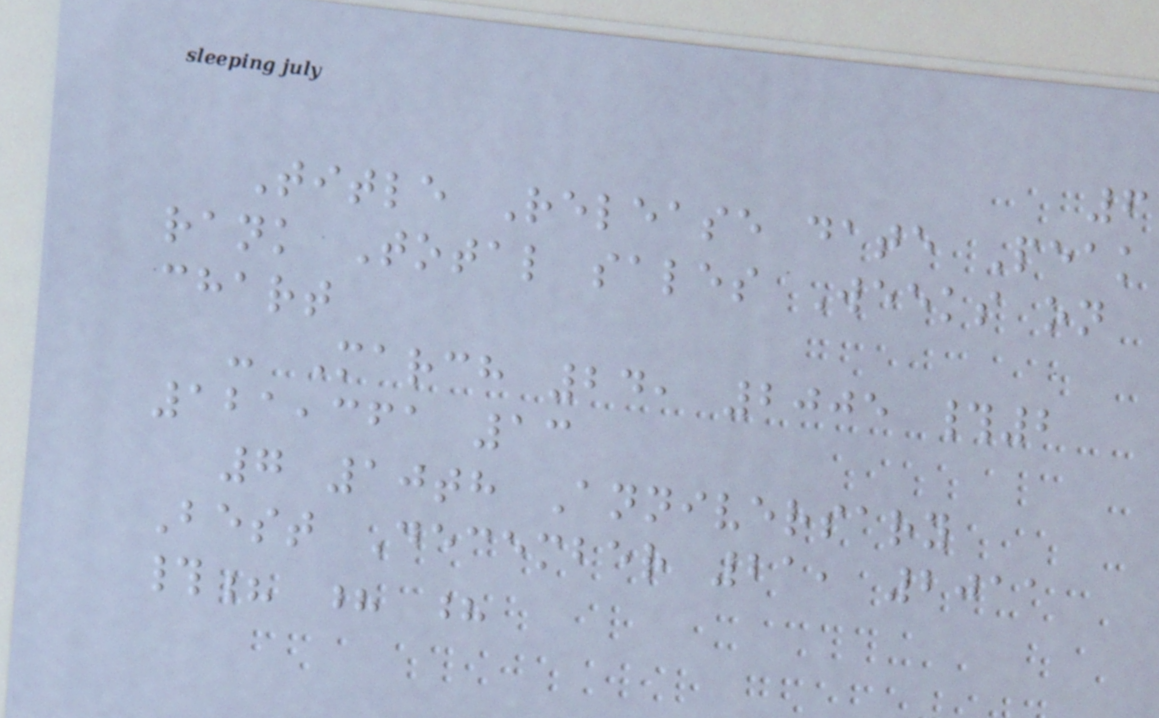6
Title Release date Peak
rank Total sales Weeks on
chart
- March 24, 2005 #2
121,361 13
7 10th Anniversary
Best December 21, 2011
#? ? ?
